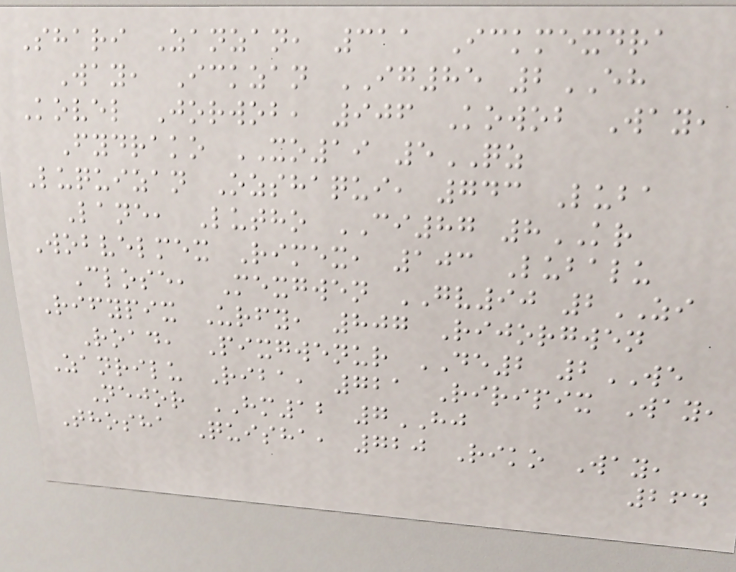Shari Zanzan, 311 Ickmexdra
Way, Ickzan IG85 2EH
Kovel Jorwob, 906 Kowob Way,
Fydrako XO19 5QZ
Luquizan Ozshaqui, 743 Luba
Lane, Lutho CI87 8KR
Wobvelmex Rimex, 103 Lubalu
Close, Mexgwen GV90 2ZI
Rifypix Urfy, 807 Rijorgwen
Road, Pixgwenur DE2 2WE
Zanrilu Riba, 721 Riripix Way,
Nejor HM12 7HJ
Thosha Quisha, 720 Riko Way,
264
